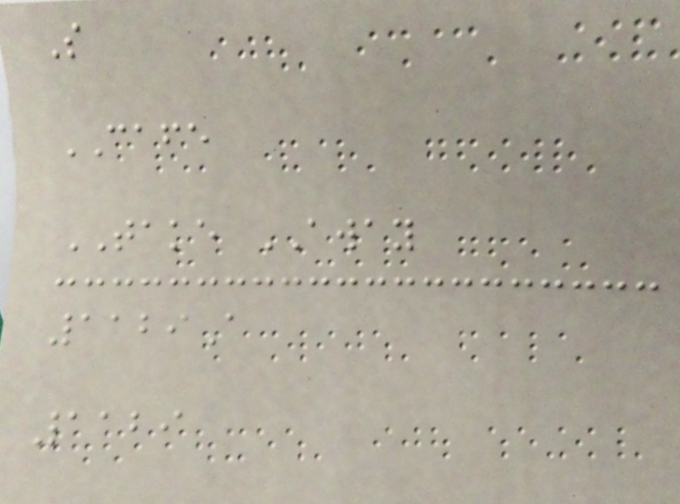S
CAFE
TAKE AWAY
1129A
1129
